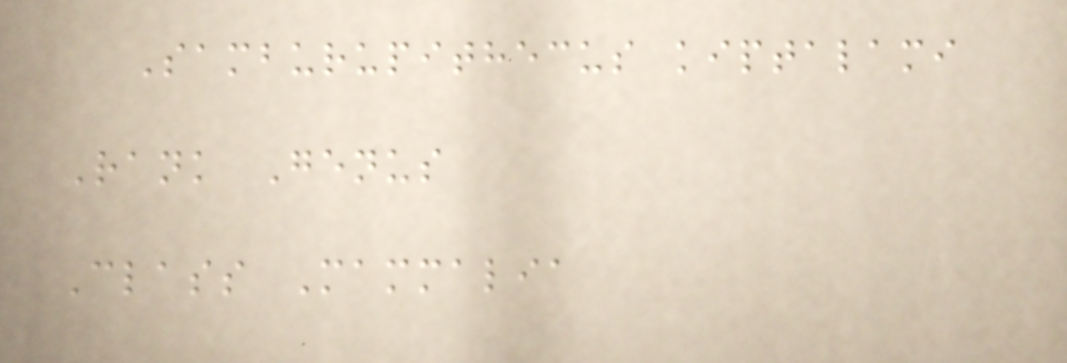Samburupithecus kiptalami
Rank Genus
Class Mammalia
